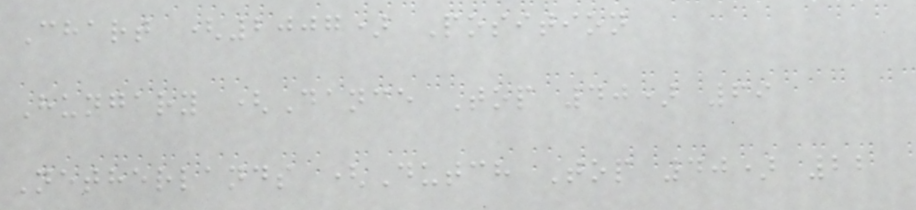Chart (2007) Position
Hungary (Dance Top 40) 69
Netherlands (Dutch Top 40) 22
